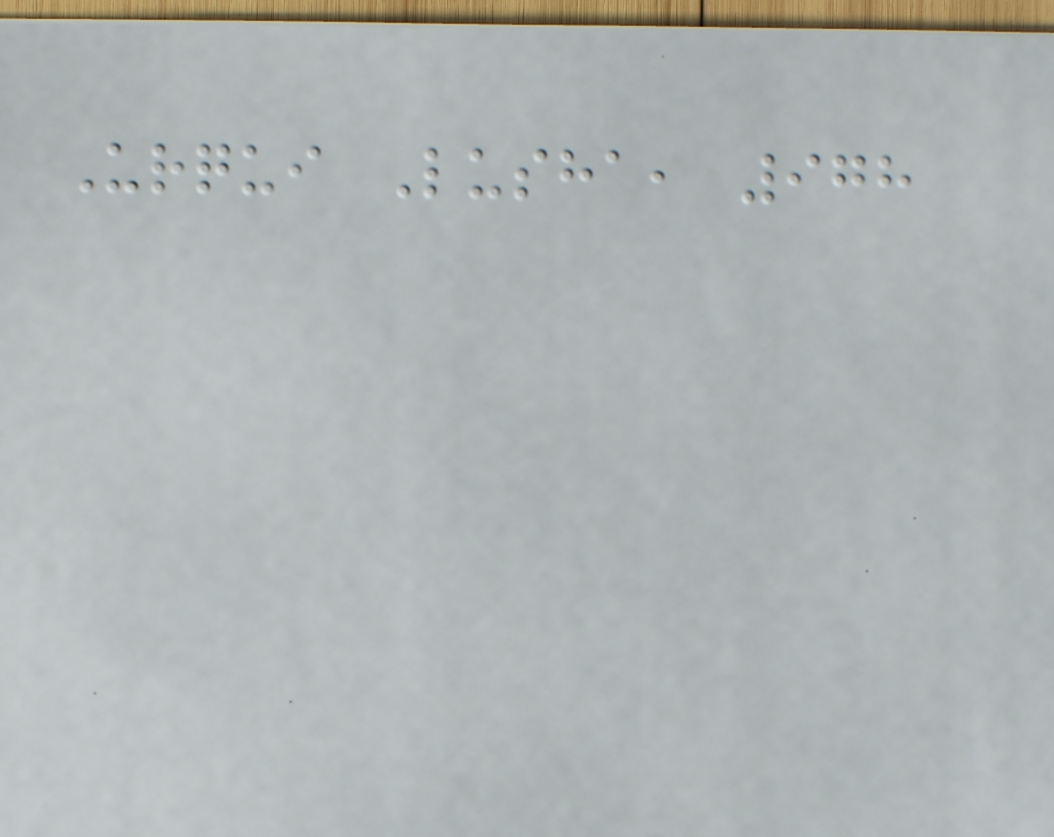Urqui Lusha, 978
